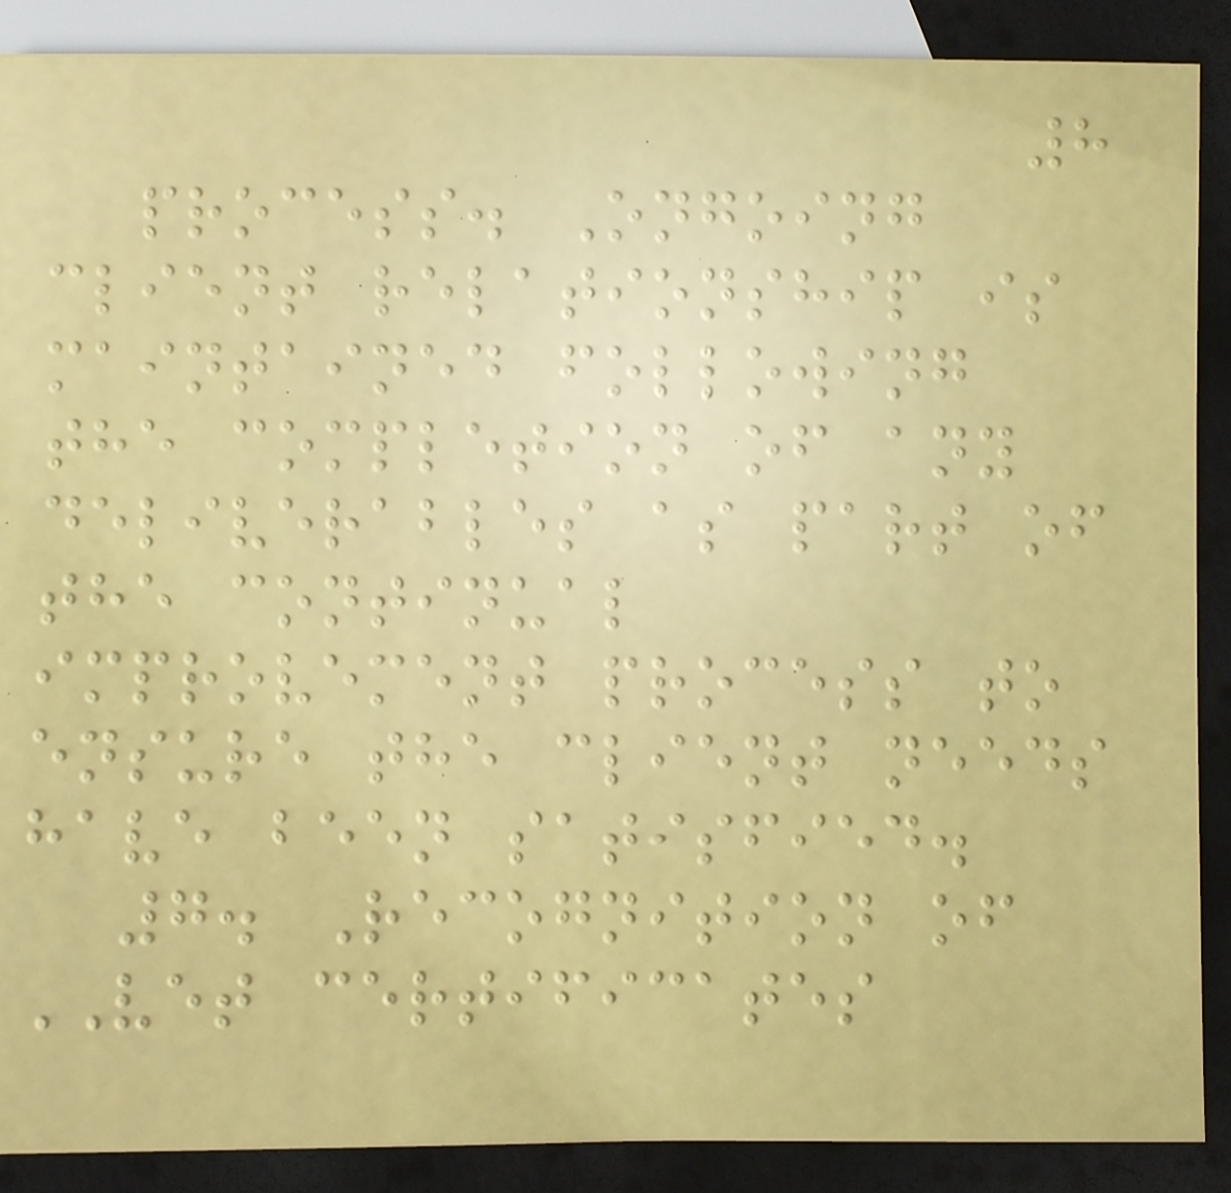8
process. Ongoing
client relationship is
maintained following
the completion of any
deliverables as part of
the continual
improvement process to
ensure the client needs
have been satisfied.
7. Recognition of
VET certificates
